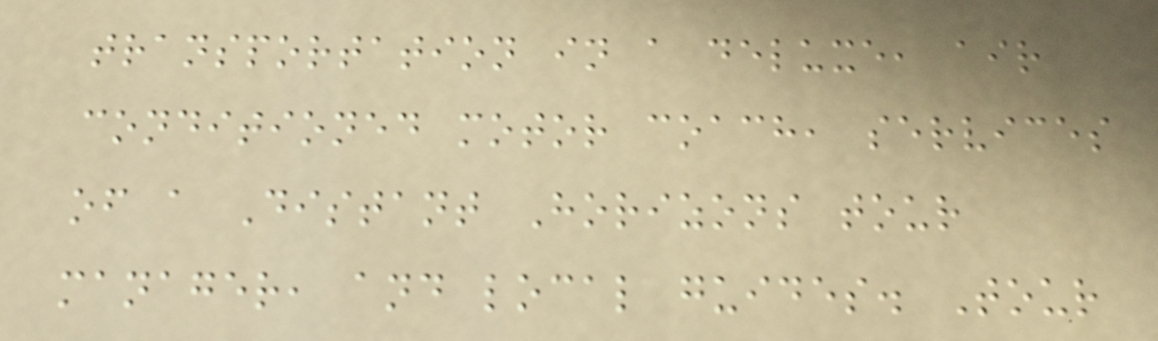transportation in a deluxe, air
conditioned motor coach, services
of a Distant Horizons tour
manager, and local guides. Tour
